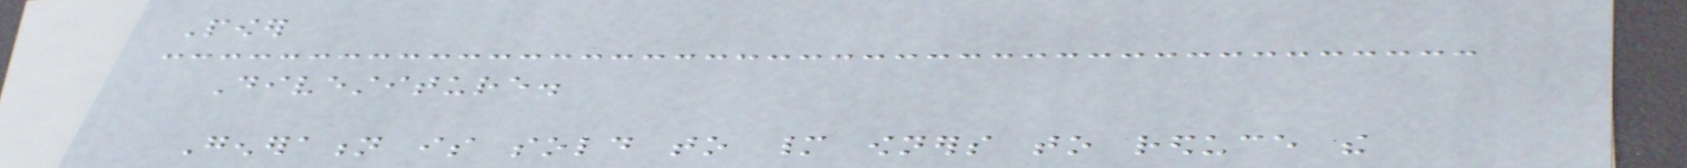Power
Divestiture.
Generation is sold to many owners to reduce the
